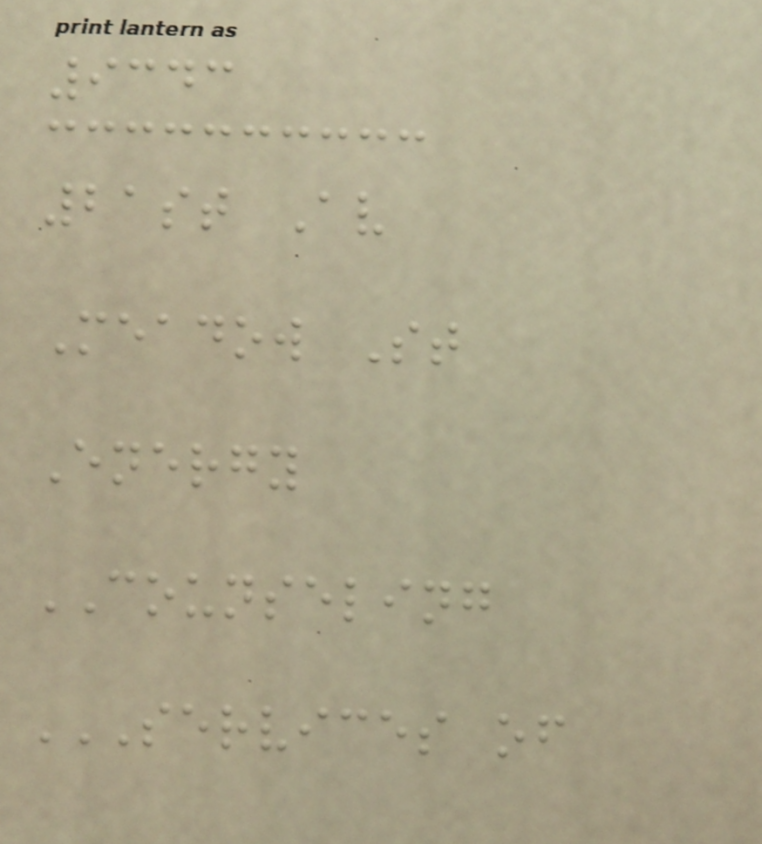9343
21st Av
Meadow St
Energy
COUNSELING
SERVICES OF
